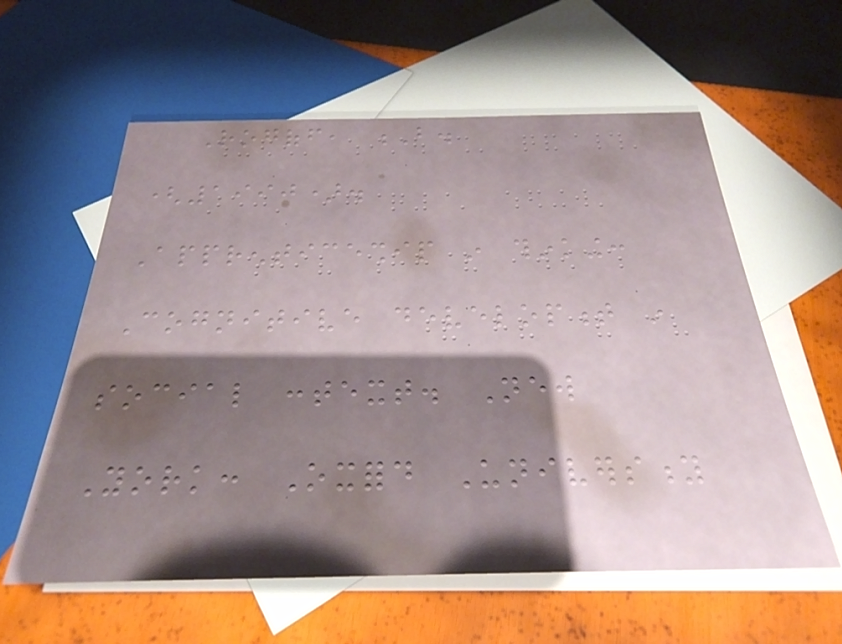Rogoff, B.
(1990).
Apprenticeship in thinking:
Cognitive development in
social context. New
York: Oxford University
